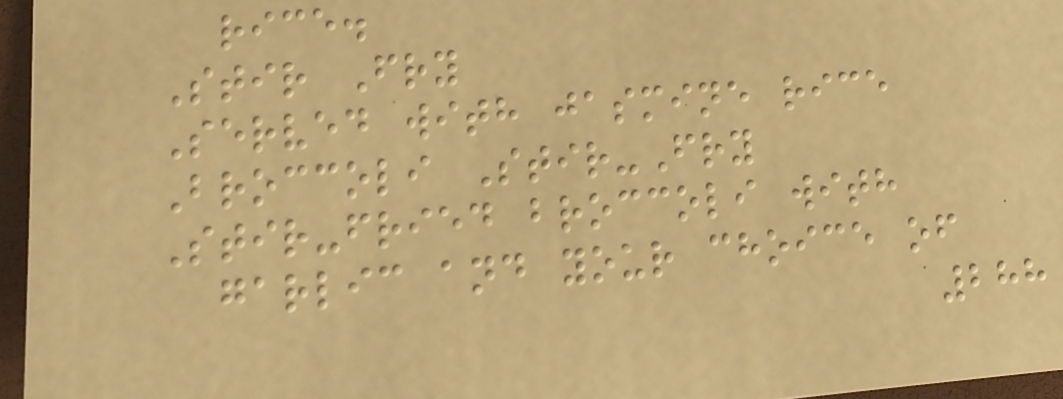rice.
Stir Fry
Served with jasmine rice
Broccoli Stir-Fry
Stir-fried broccoli with
garlic and your choice of
288
